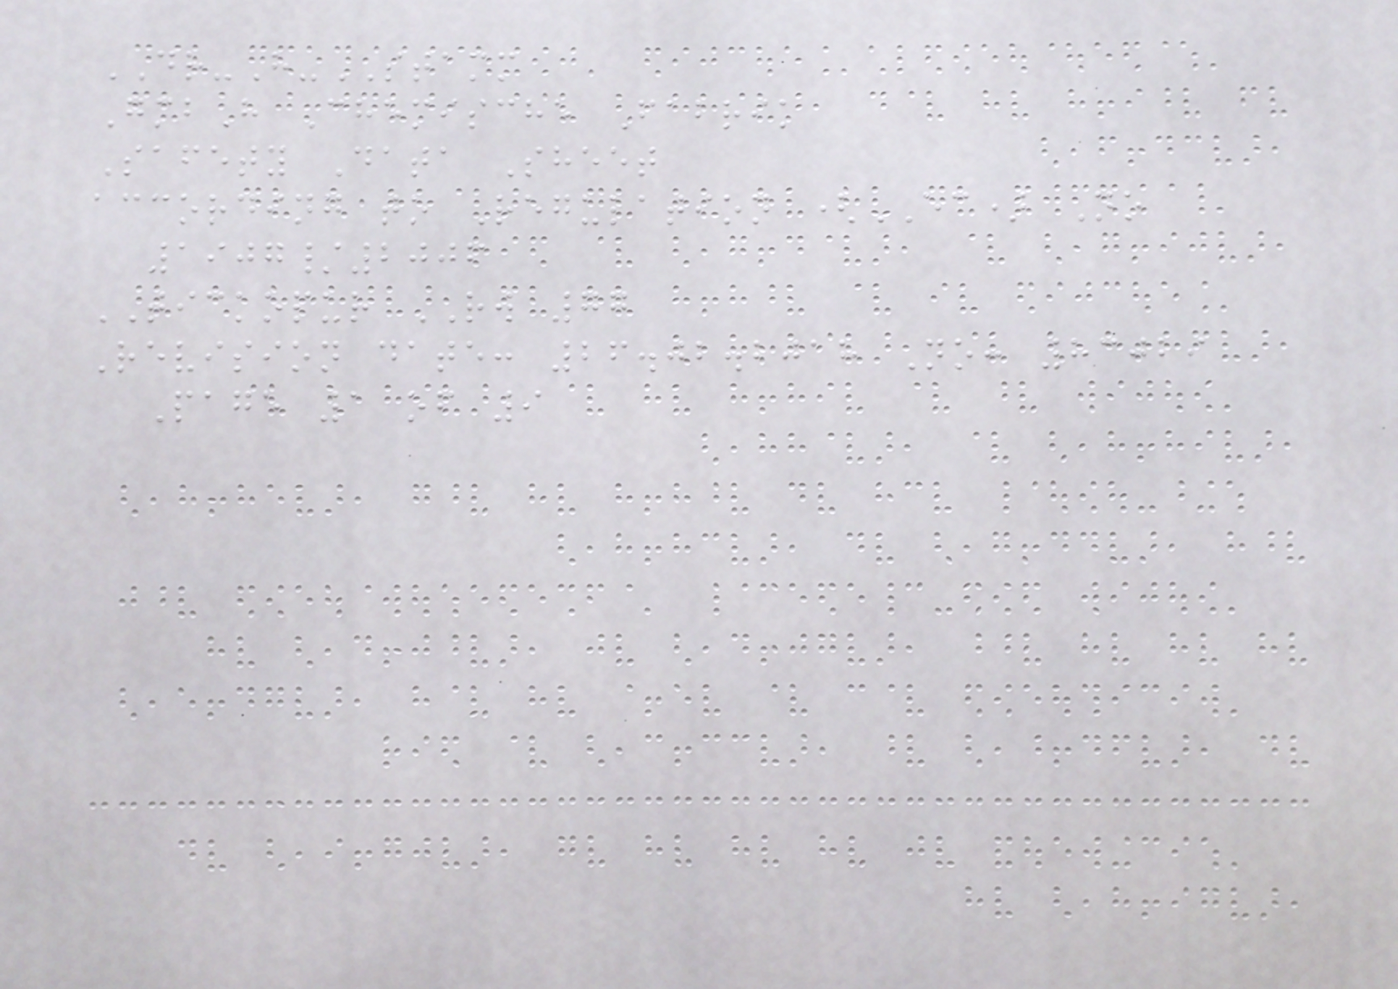DR-H-STAMM
GmbH Chemische Fabrik
Safety Data Sheet
according to Regulation (EC) No
1907/2006
TICKOPUR RW 77
Revision date: 26.02.2018 No: 83029
Page 1 of 9
